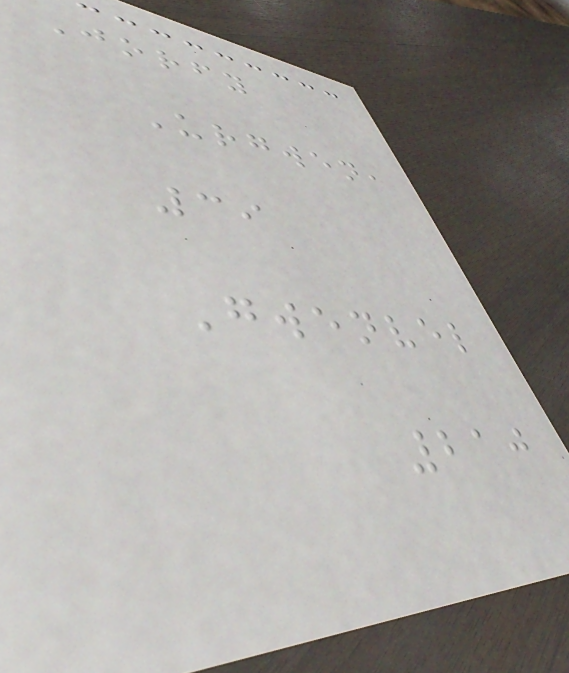Jorfy
Urgwen,
39
Gwenvel
210
